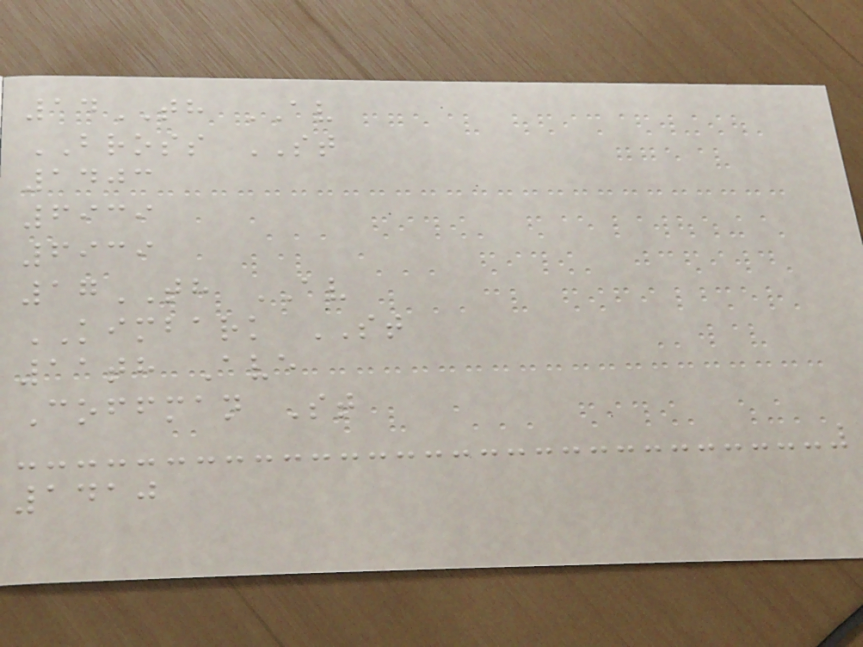14TH AV
BROSS ST
1403
6939
6939
17TH AV
KIMBARK ST
11th Ave
Coffman St
1410
